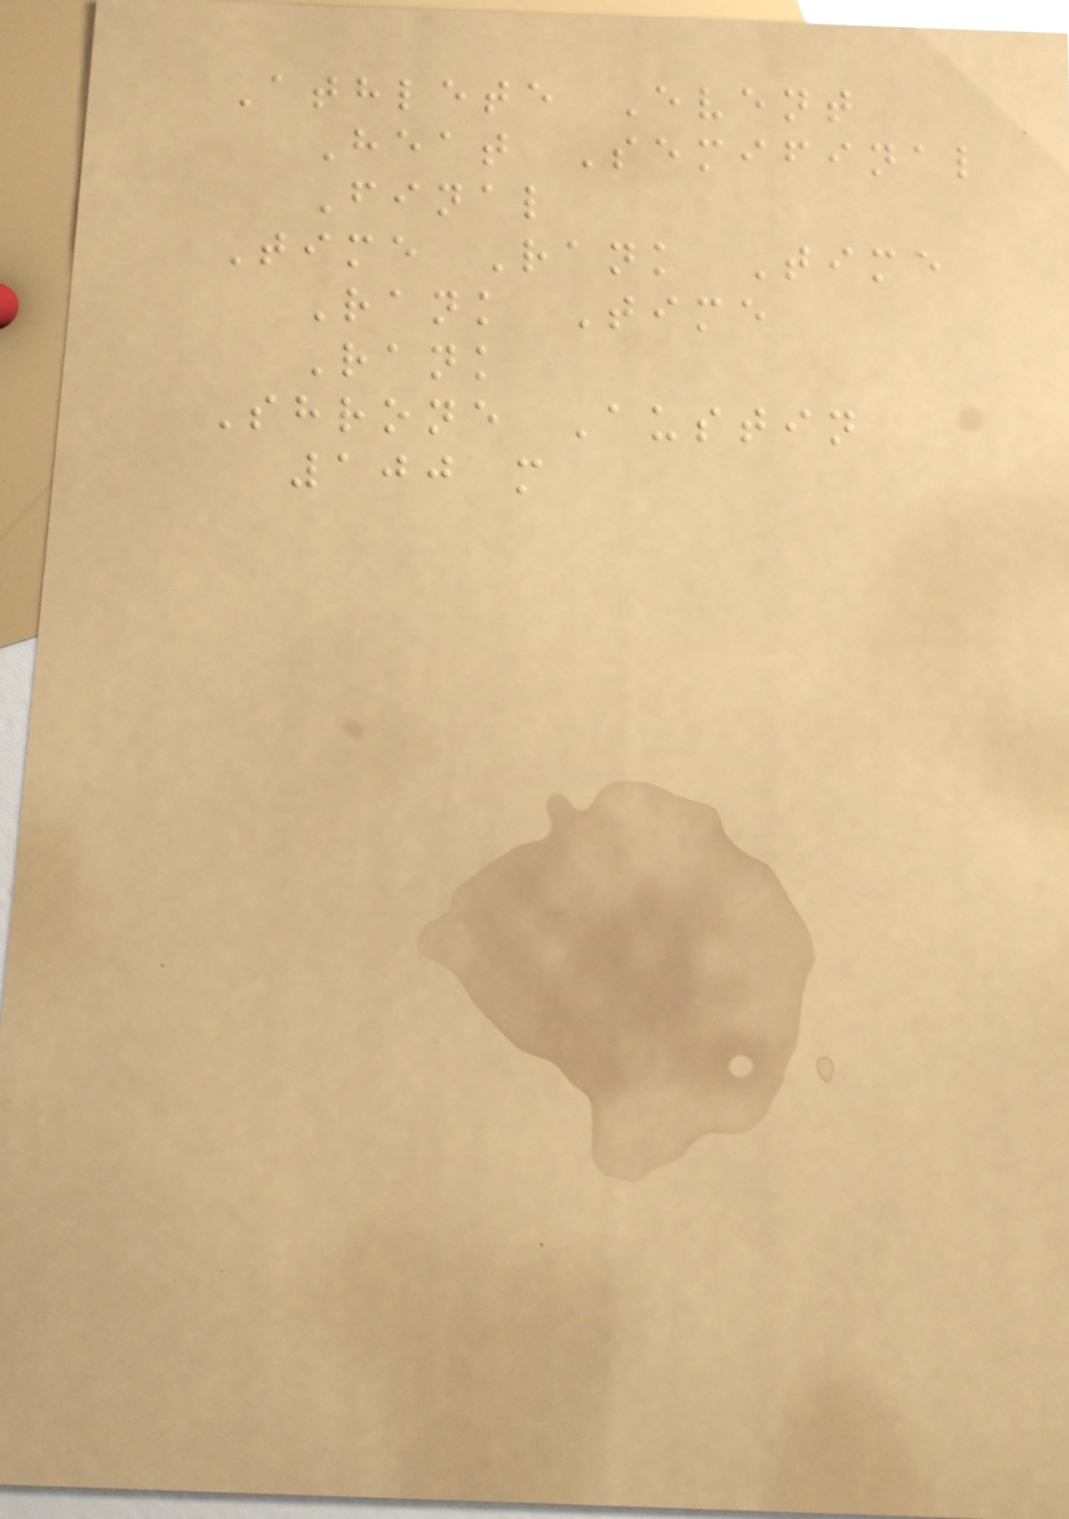Athlete Event
Heat Semifinal
Final
Time Rank Time
Rank Time
Rank
Shrone Austin
100 m
